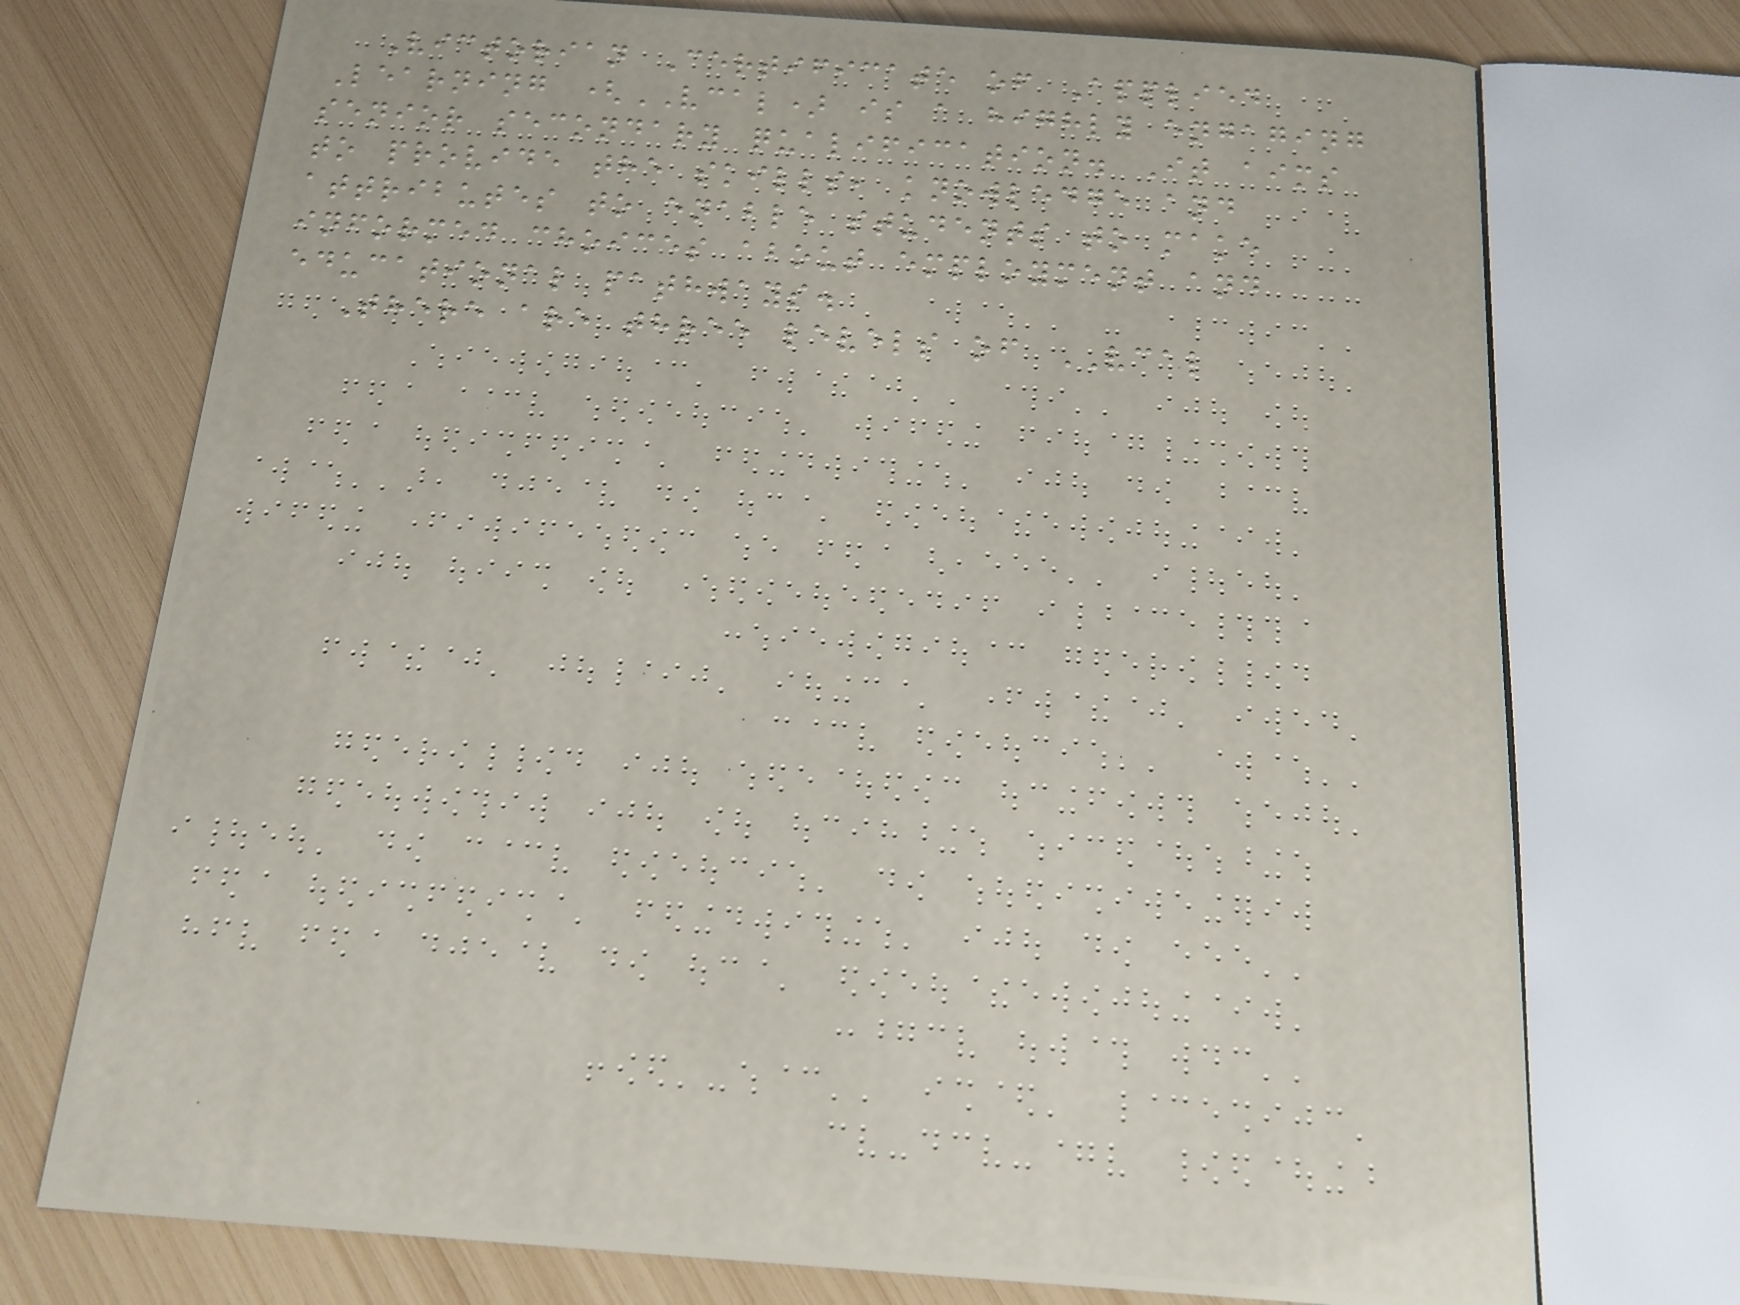Victorian Certificate of Applied
Learning (VCAL) is a highly engaging
senior secondary qualification. It aims
to provide the skills, knowledge and
attributes to enable students to make
informed choices about employment and
educational pathways.
There are three levels of VCAL
